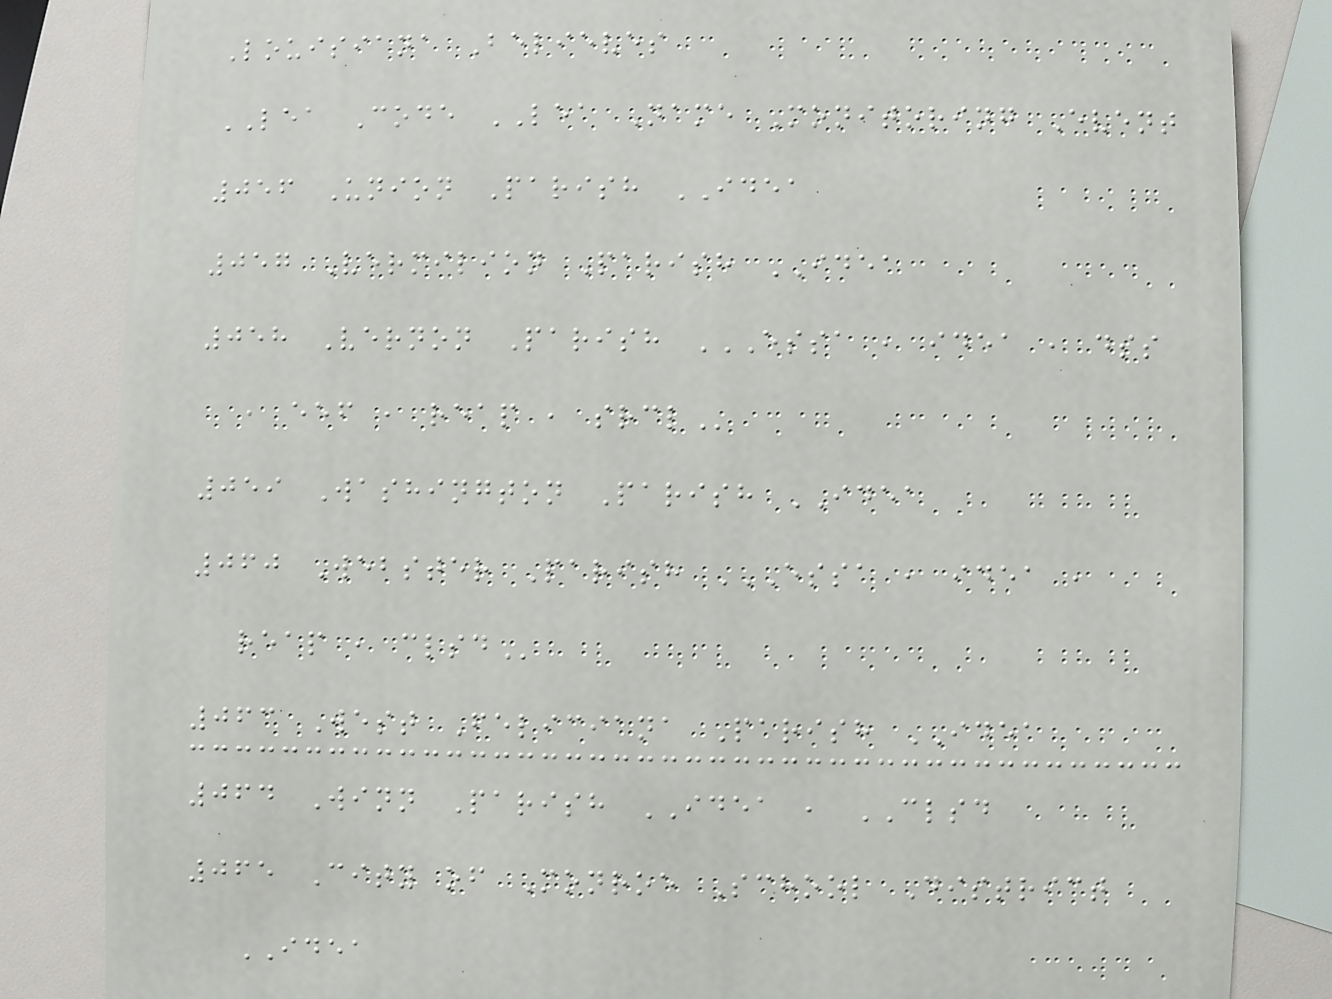Louisiana Believes
LEA Code LEA Name Monitoring Event
056 Union Parish IDEA
057 Vermilion Parish IDEA
058 Vernon Parish ESSA , IDEA , DSS
, EEF , REAP , SRCL
059 Washington Parish IDEA
060 Webster Parish ESSA , IDEA ,
REAP , CLSD
063 West Feliciana Parish IDEA
064 Winn Parish IDEA , CLSD
065 City of Monroe School District
IDEA
